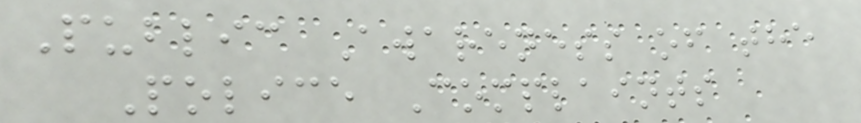Public Awareness of the
Police Complaints
